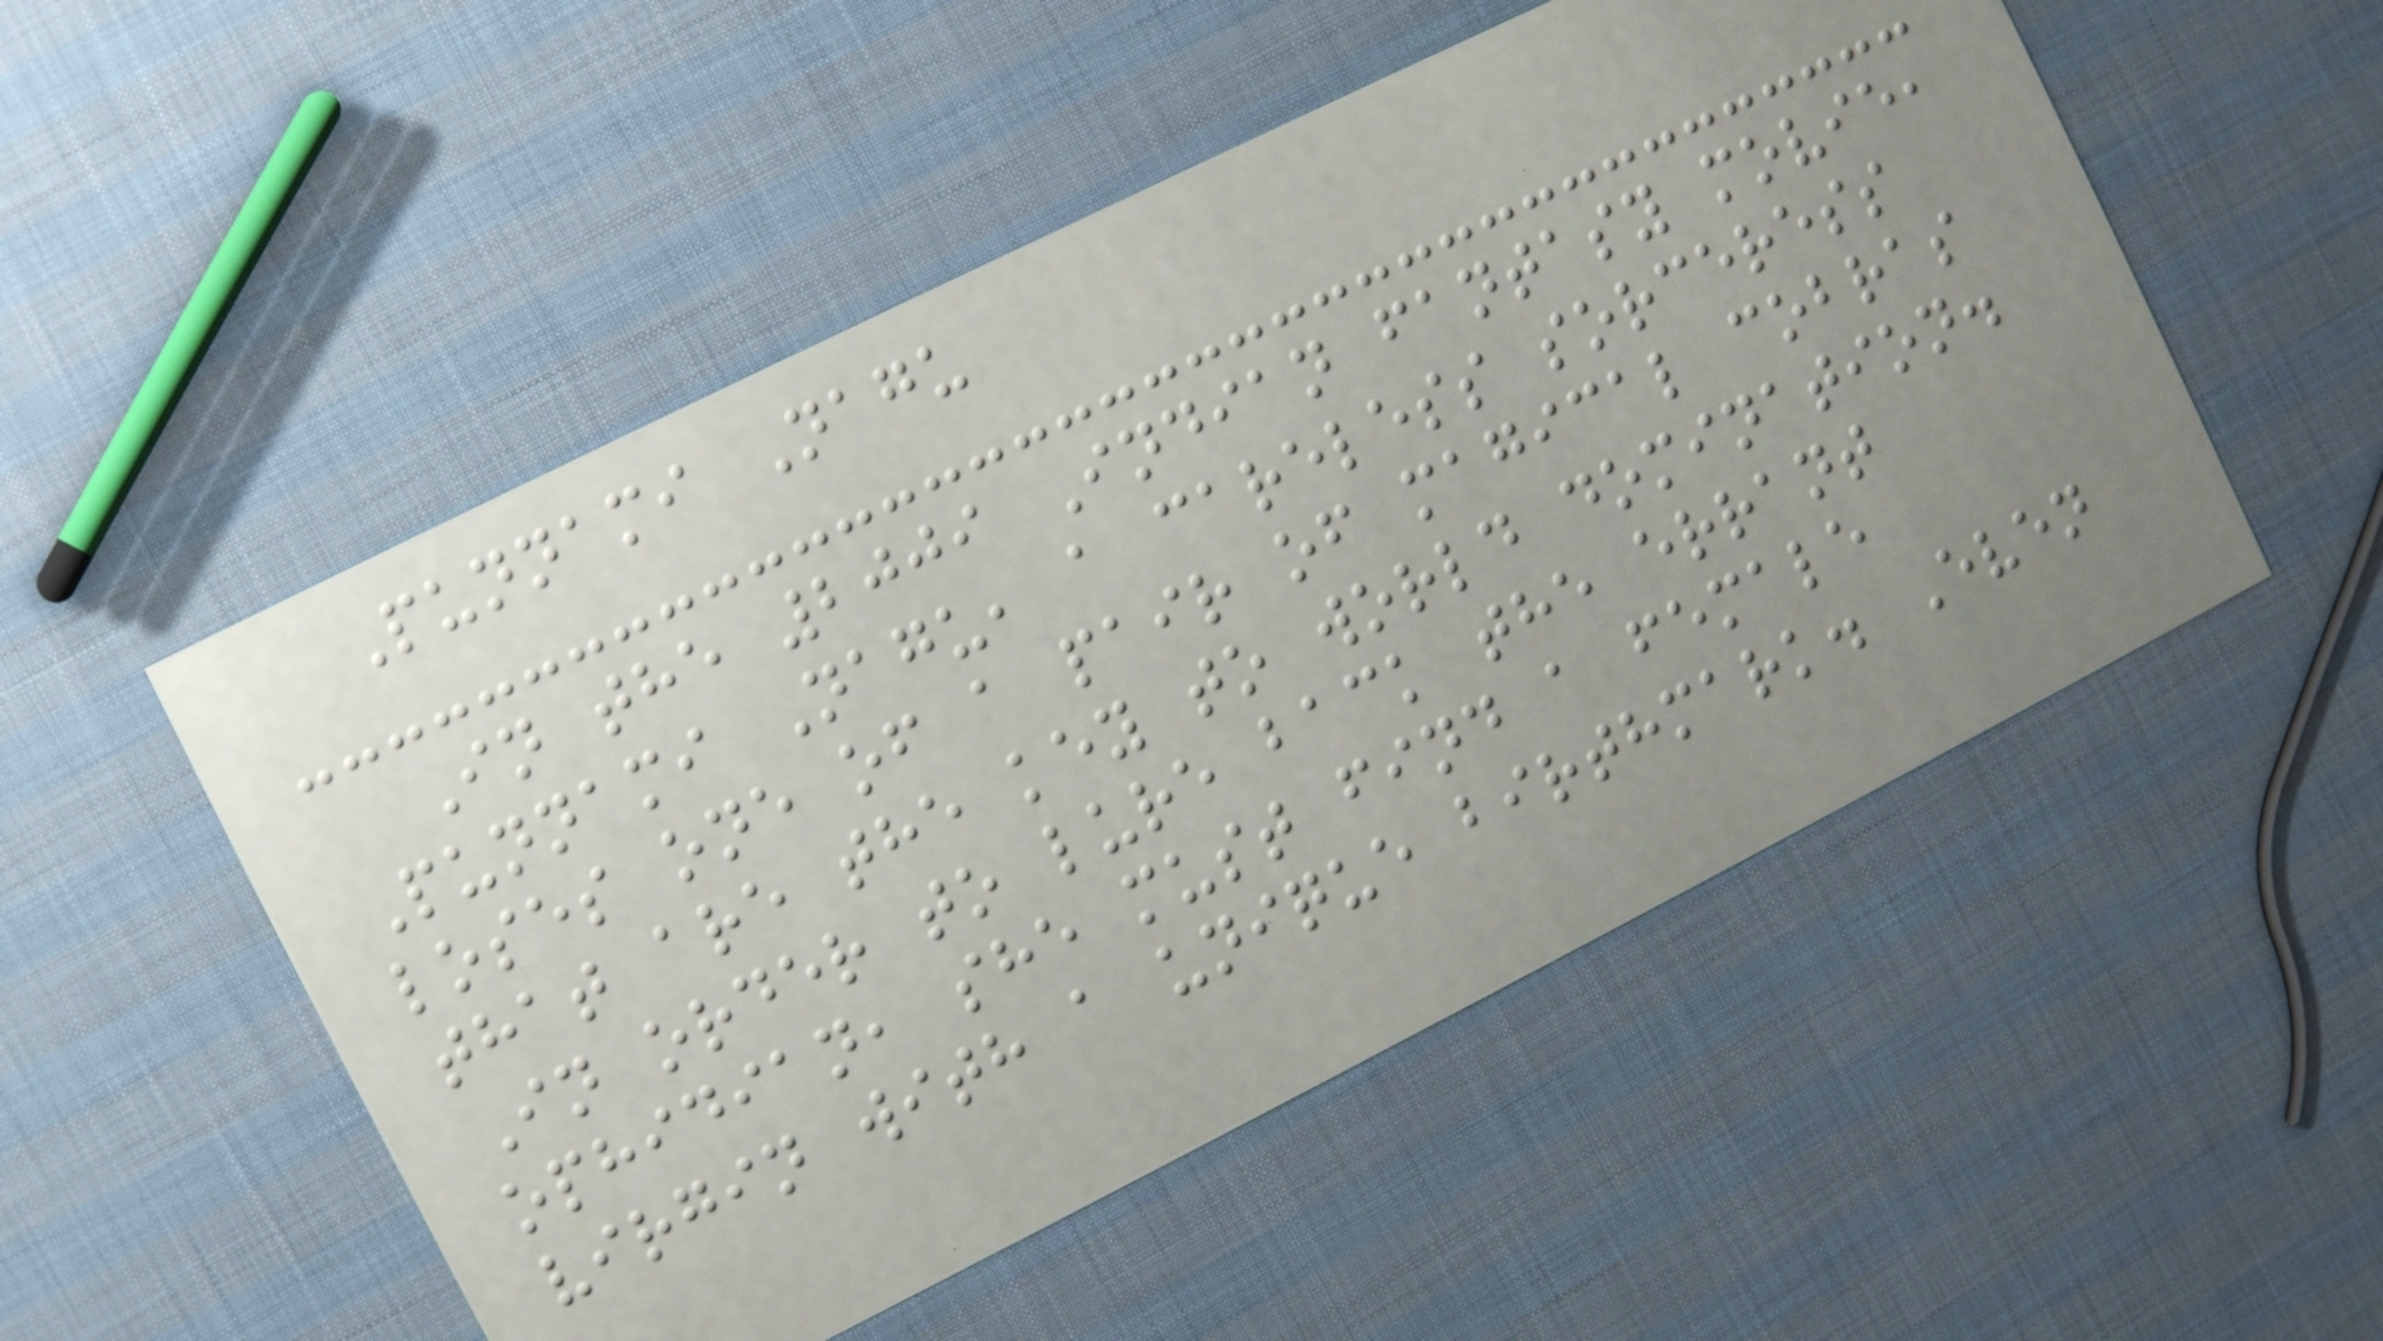Punnami Nagu
In the 2009 Indian fantasy movie,
Punnami Nagu, a careless sorceress
loses one of a pair of magical cobras
that are the key to world domination.
In order to lure back the errant
ophidian, she must find a female
virgin with a unique birthmark. Even
